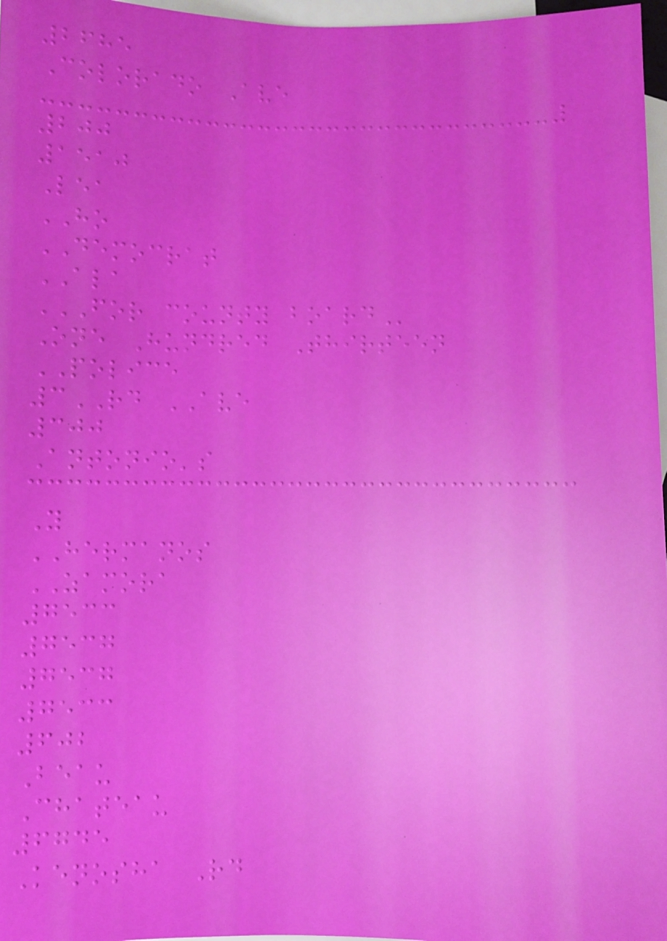2685
Colorado Ave
200
1510
Lea
HO
DEMOCRAT
ALA
FOR COUNTY BOARD
One Hundred Thirteen
POLICE
3RD AVE
300
Antonio's
Y
HERMANOS
ZAMORA
7533
7537
7537
7533
602
Beau
Chateau
6745
Kenosha Rd
